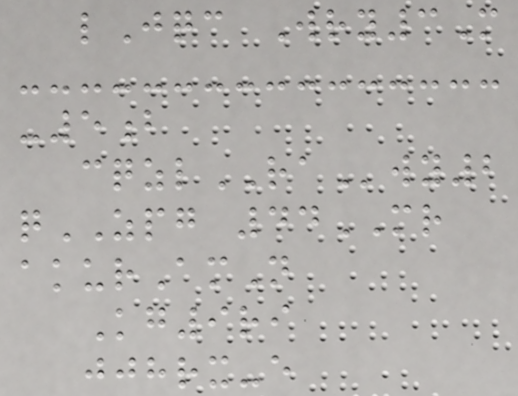lJqc Wry3M
-5b
cqzlRAwy2
qZPG 44MR
akurAmN
Kg9ri
jjhrx-e
